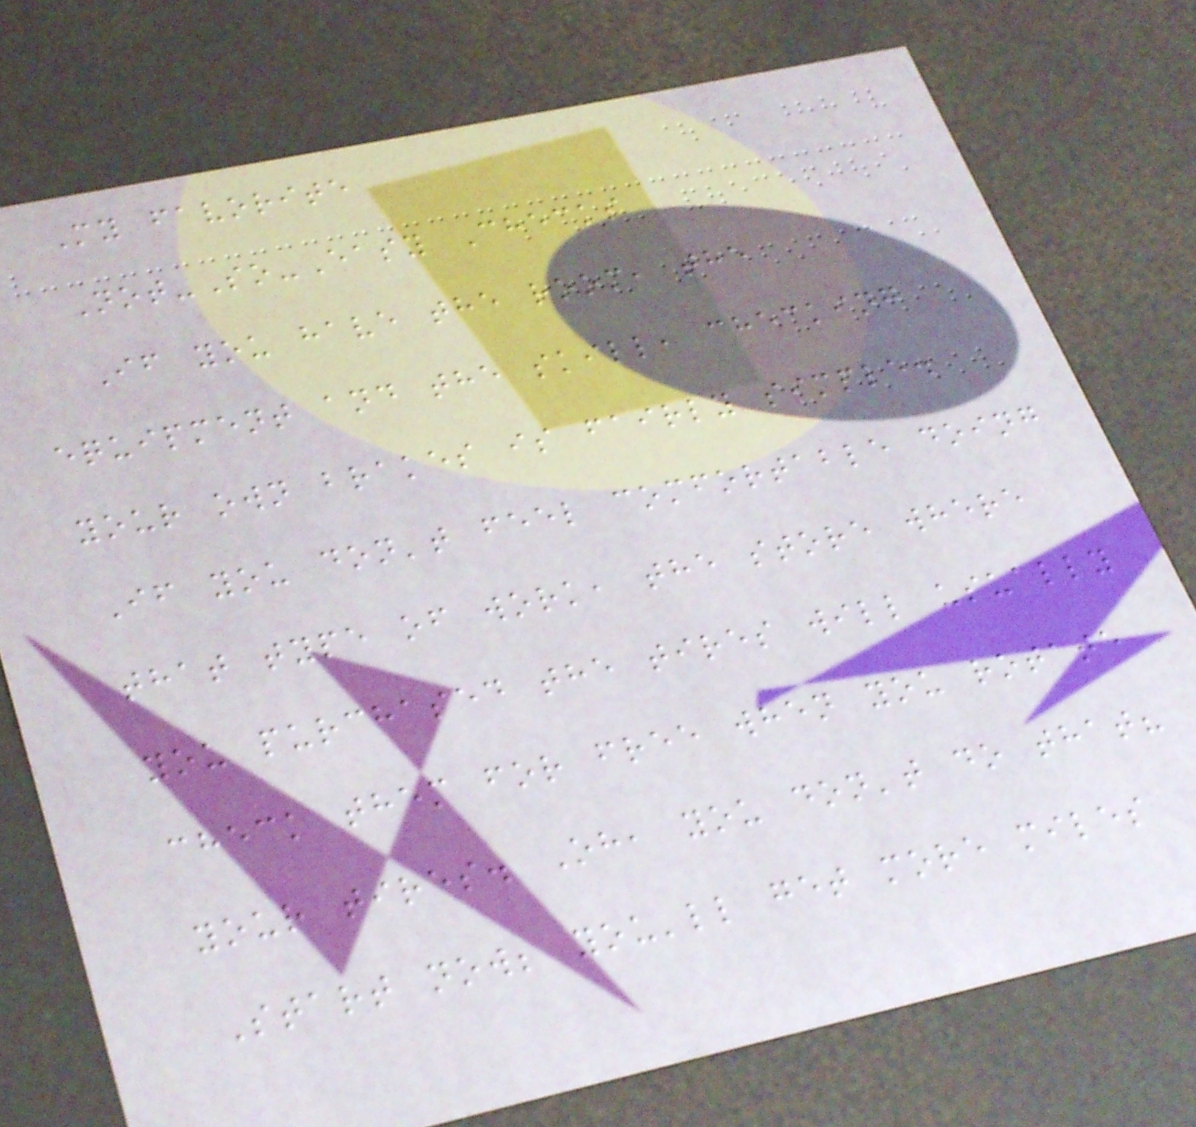My favorite
Not-So-Easy Checks
If you have the room, the
equipment and the skill, checking
your own brakes is fairly simple.
If you don't feel comfortable doing
that type of work, the store where
you purchased the tires will usually
check them for free when you rotate
your tires. Oh, you don't do that?
Start now; you'll get more miles
